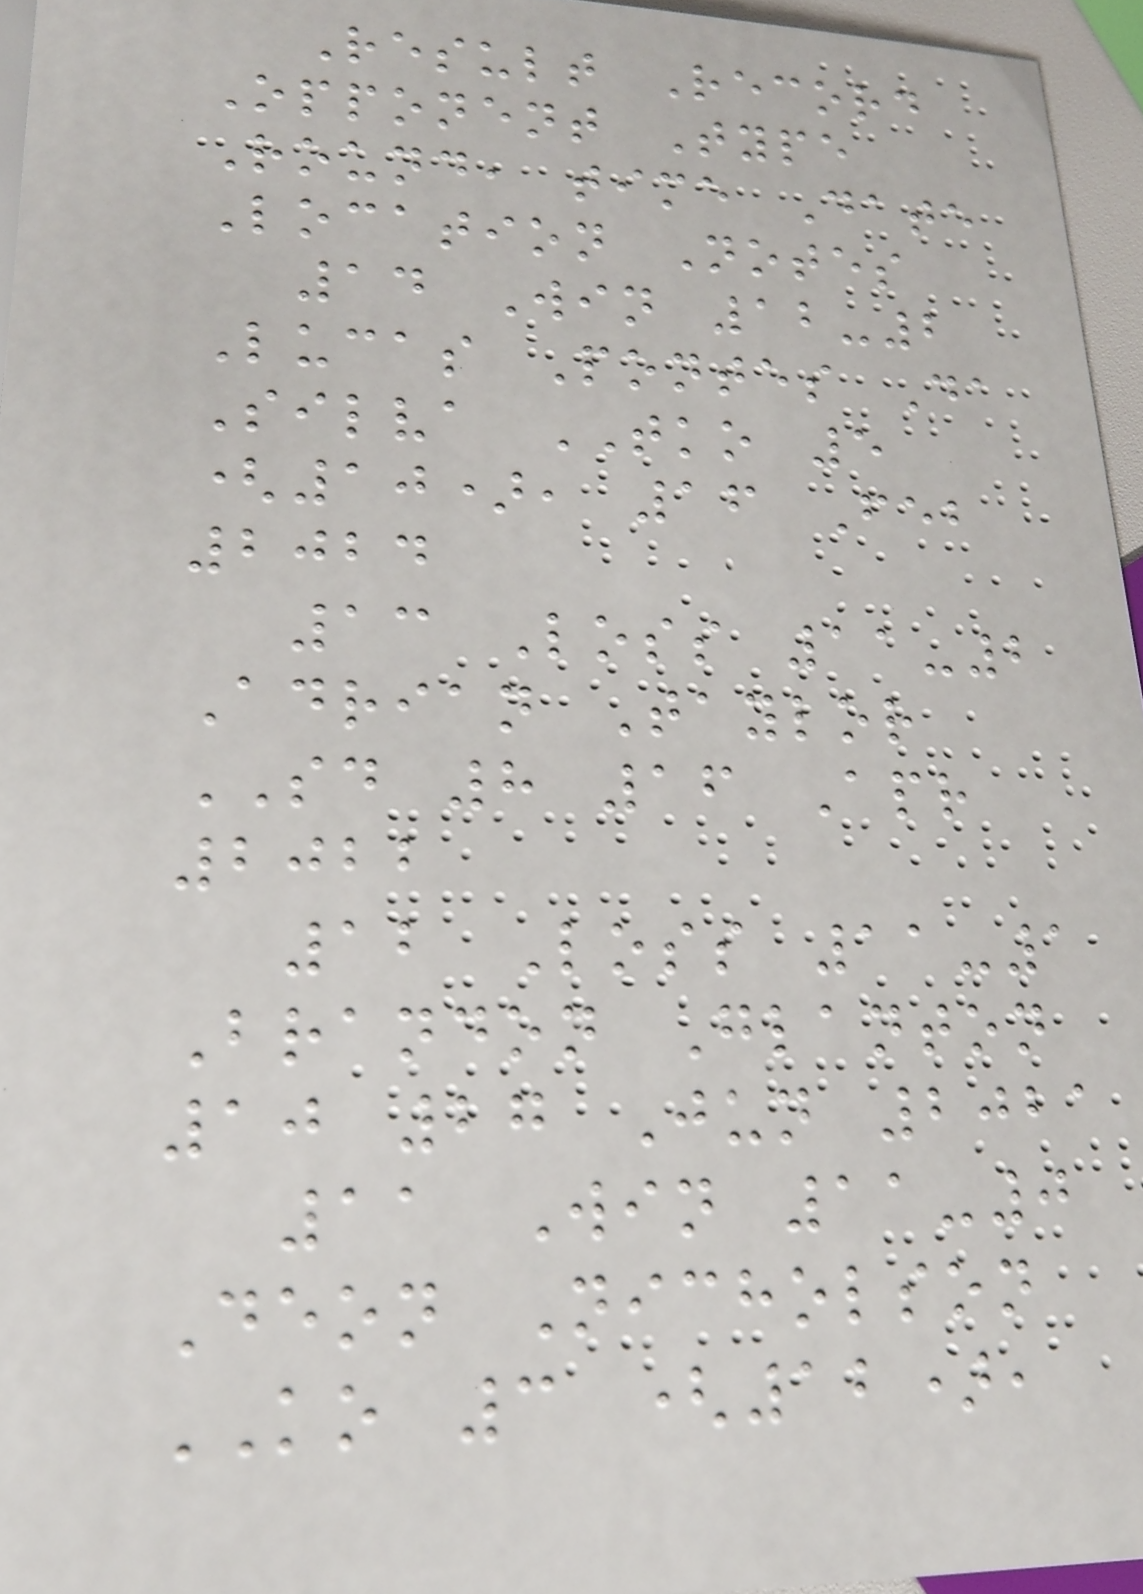Result Record
Opponent Type
Round, time Date
Location Notes
14 Win 12-2
Lucas Pontes Da
Silva TKO 5
(10), 16 Feb
2024
13 Loss 11-2
Adrian Taylor
SD 8 16 Apr
2022
12 Loss 11-1
Brandon Glanton
10 27 Jun 2021
11 Win 11-0
Deon Nicholson
KO 3 (12),
